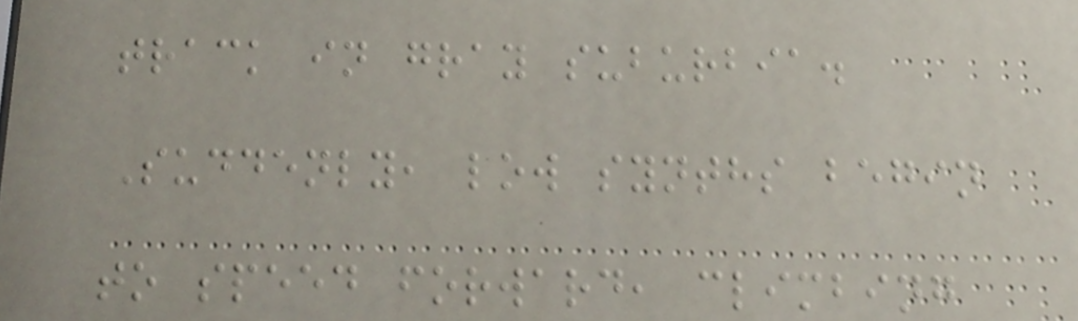track in gray suburbia.
Suddenly, low synths begin
to speed forward, climbing
